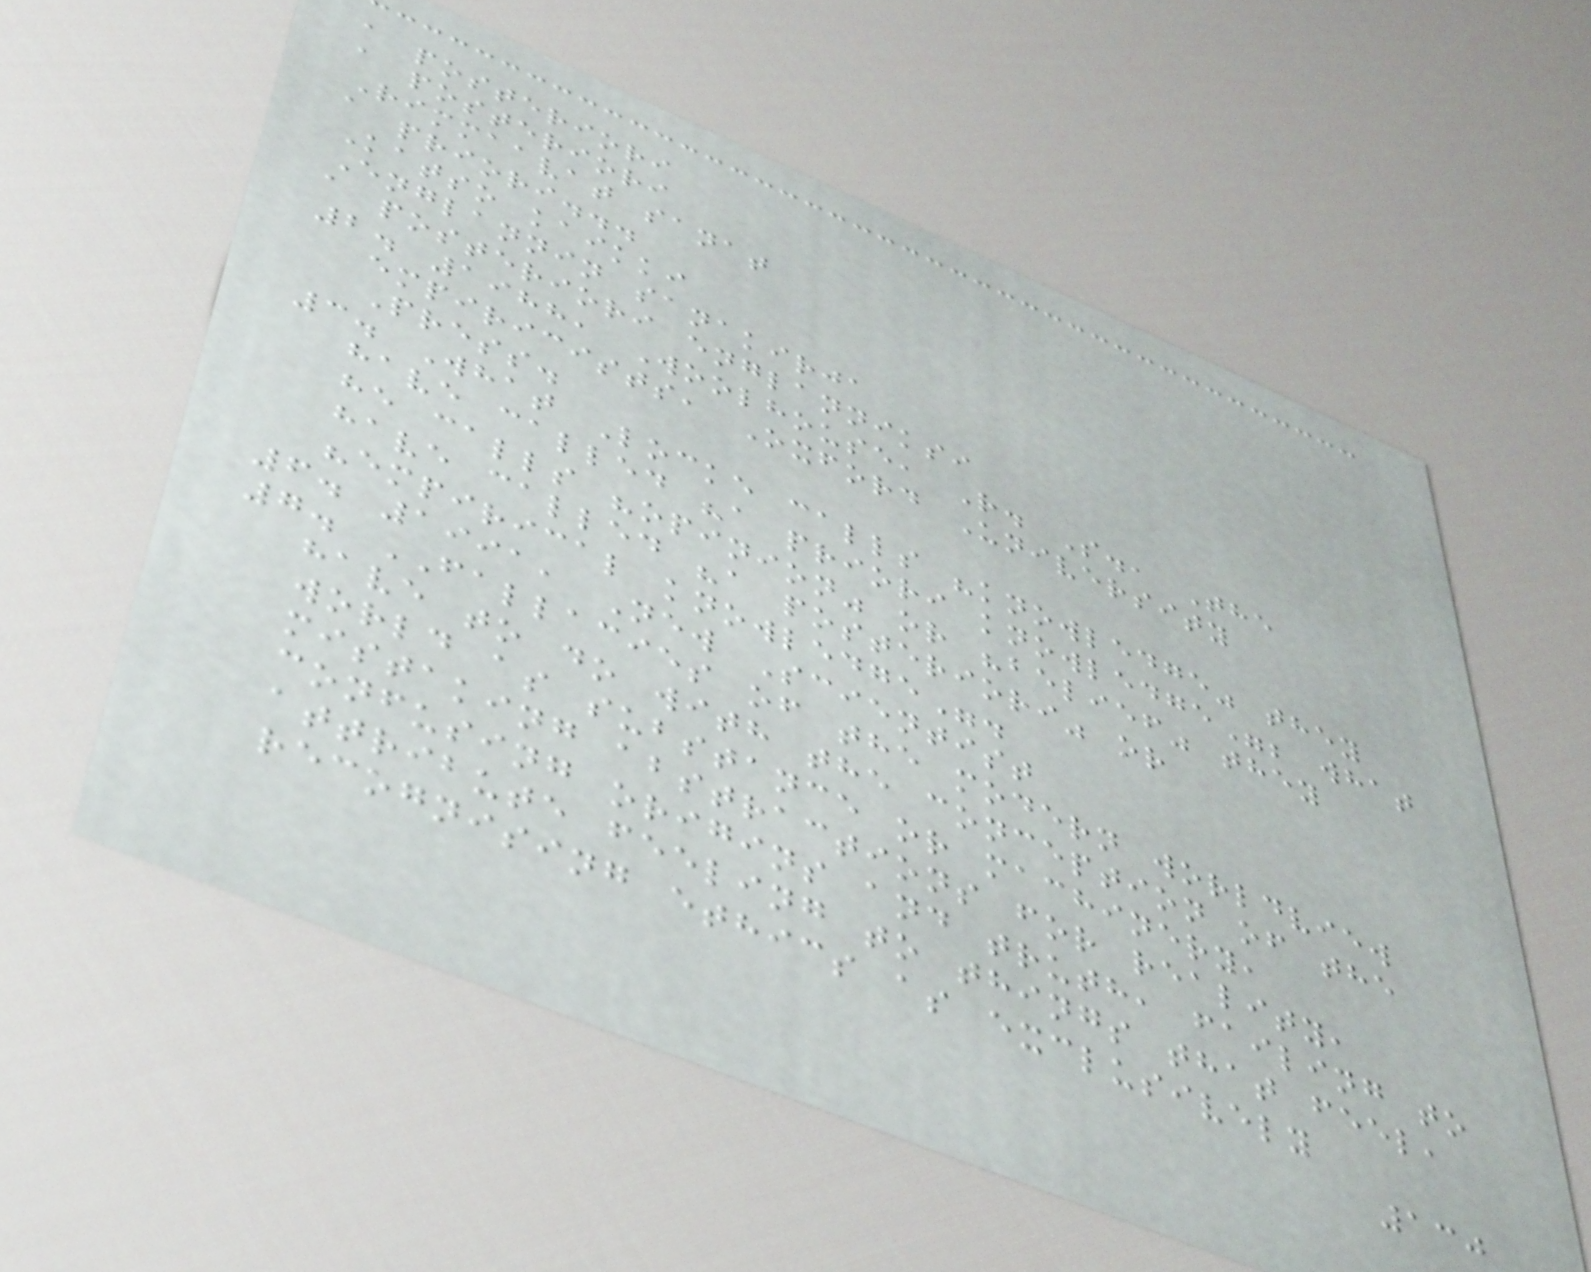a posteriori
a posteriori
Rimmaavat sanat
a priori...
Katso kaikki
Englannin sanakirja
a posteriori englanniksi
2. 1988, Woolhouse, R. S., The
empiricists, Oxford University
Press.
3. What Locke calls "knowledge" they
have called "a priori knowledge"; what
he calls "opinion" or "belief" they
have called "a posteriori" or
"empirical knowledge".
6. 1991, New Scientist
7. FALLACIES of the modern worldview
have to do with the conception of the
world as substance or machinery,
mistaking abstractions for reality,
confusing origins and truth, failing to
attribute feeling to things that feel,
recognising ethics as exclusively
130
